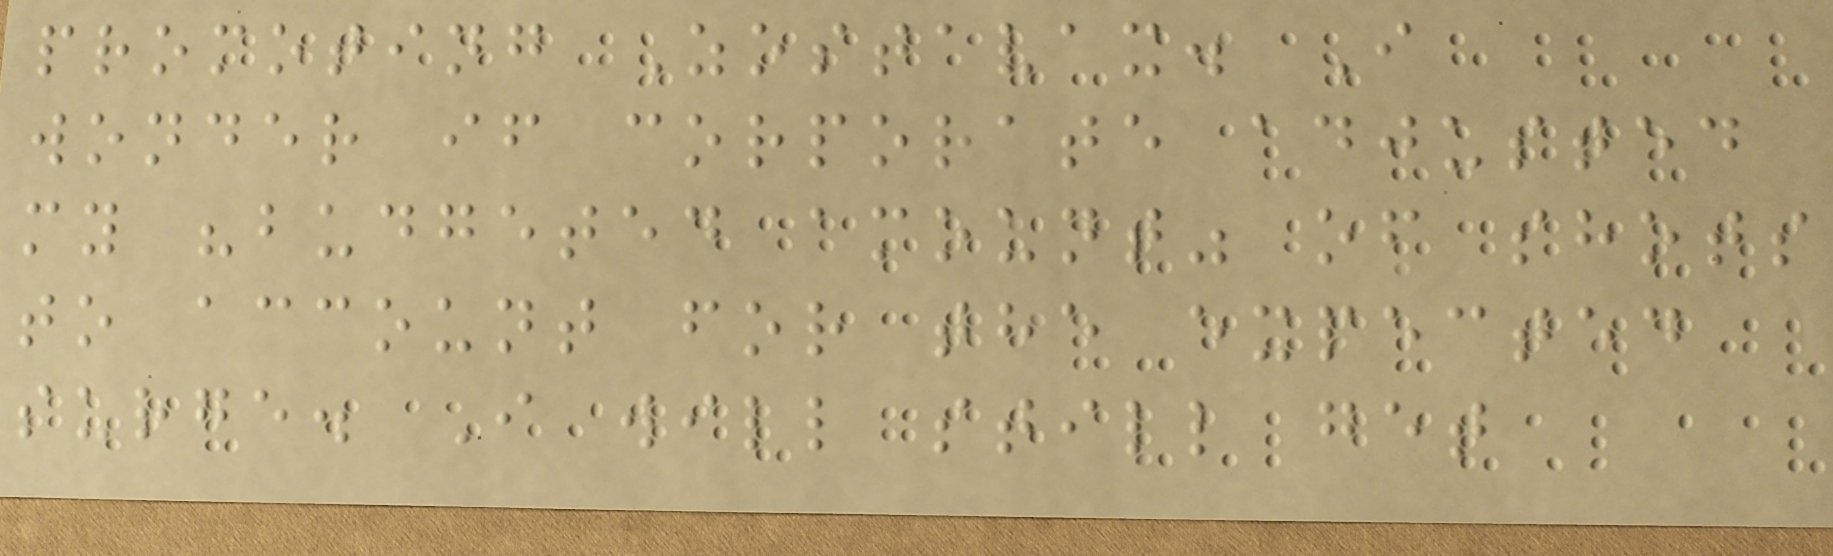promoting Zostavax. I
wonder if corporate adjusted
my "budgeted amount" of shots
to account for the expected
surge. I will still get
